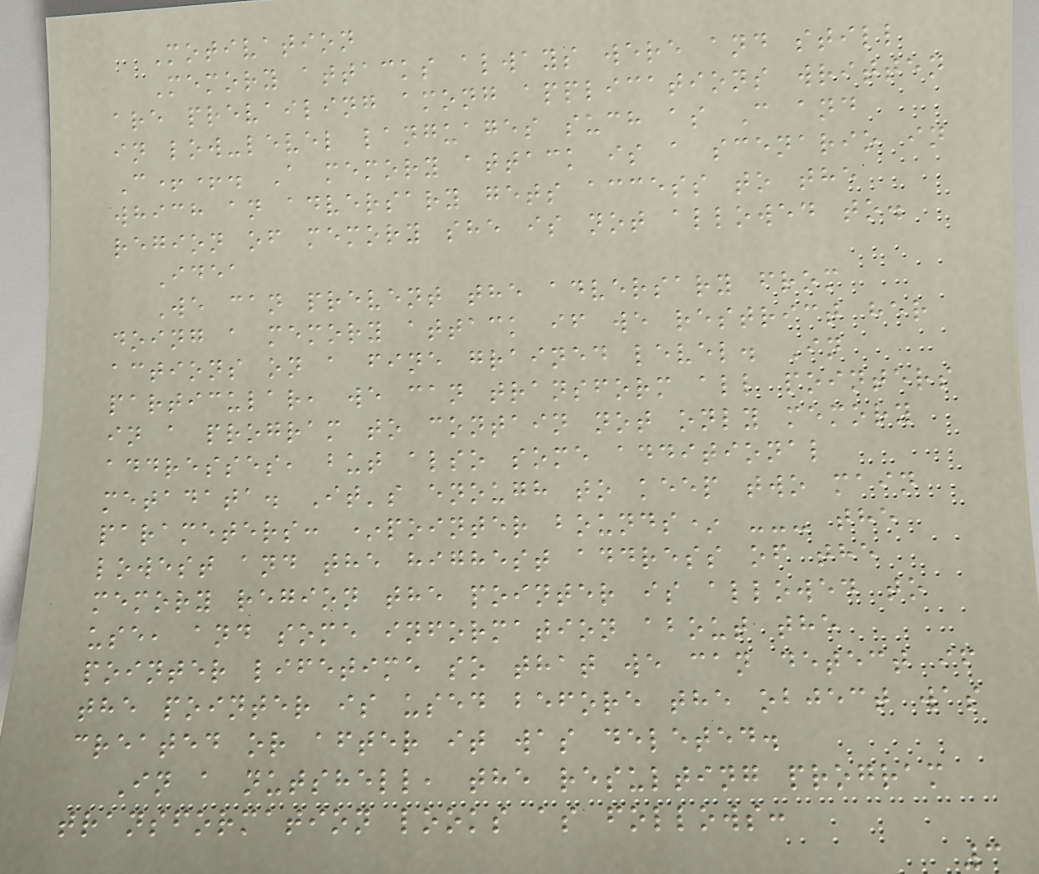Motivation
Memory attacks always were and still
are prevailing among applications written
in low-level languages such as C and
C++. A memory attack is a scenario in
which an adversary gets access to the
region of memory she is not allowed to.
Idea
We can prevent the adversary from
doing a memory attack if we restrict her
actions on a fine grained level. In
particular, we can transform all pointers
in a program to contain not only memory
addresses, but also some additional
metadata. It's enough to keep two main
parameters: *pointer bounds* --- the
lowest and the highest address of the
memory region the pointer is allowed to
use, and some information about the
pointer lifetime so that we can detect if
the pointer is used before the object was
created or after it was deleted.
In a nutshell, the resulting program
transformation looks as follows:
3
